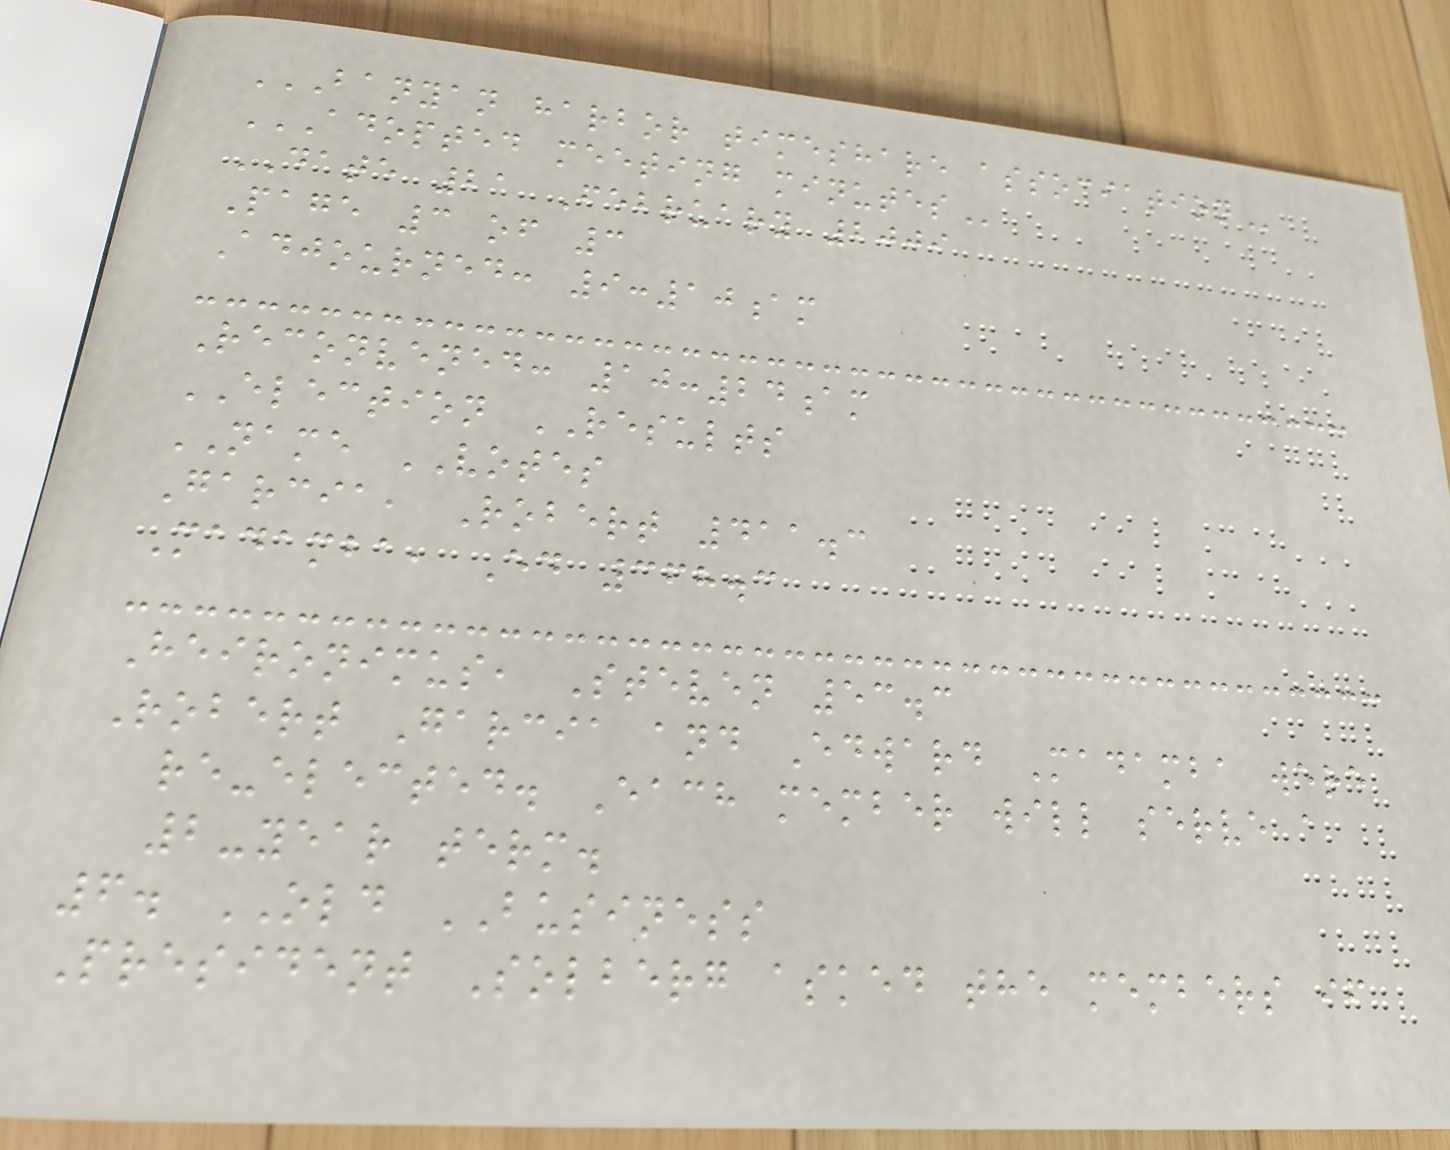BANYAN HARBOR TIMESHARE ASSOCIATION
ADOPTED MEETING MINUTES
DATE 21 February 2009
Page 3 of 3
Adjourned: 9:10am
Reconvened: 10:24am
ELECTION RESULTS
NAME VOTES
Garcia, Robert 411.3
Madamba, Ed 368.3
Heironimus, Steven 53.3
Robert Garcia and Edward Madamba were
re-elected. Each member will serve a
2-year term.
6. OLD BUSINESS
President Solberg asked the members if
